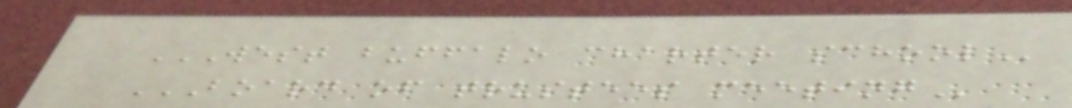WEST BUFFALO CHARTER SCHOOL
BOARD OF TRUSTEES MEETING
